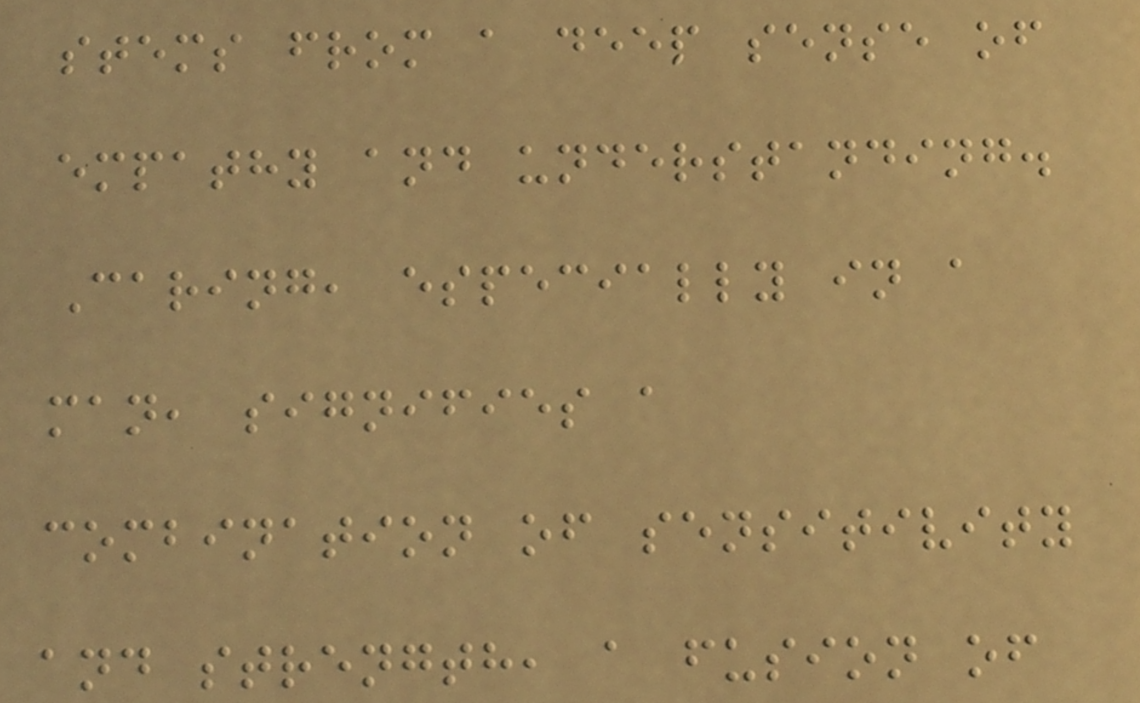stems from a deep sense of
empathy and understanding.
Caring, especially in a
man, signifies a
combination of sensitivity
and strength, a fusion of
